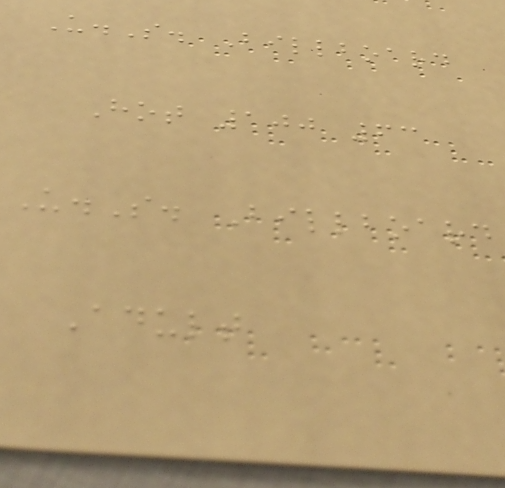U.S. Billboard
Hot 100 63
U.S. Billboard
Adult
